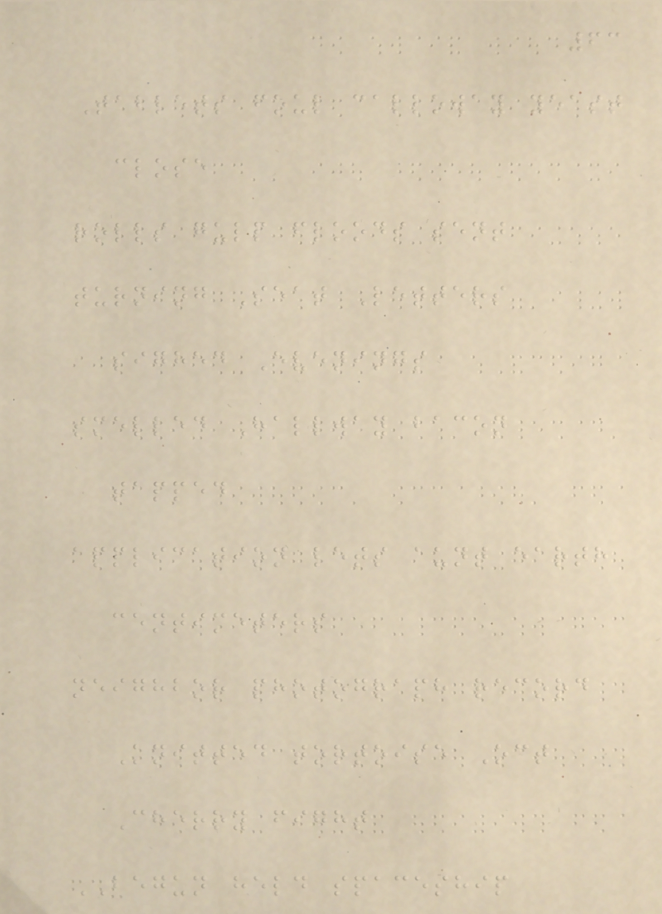63
Tablets foul calloway yeast
close
rolls gulp floods sent
turning Seat Letters
sighed Evenings
smelled Hallway bacon
tapped
application lets aunt earth
centimeters
neighbor photograph record
Knitted tortoise Oct
Cherry fight
BEGUN held spaceship
